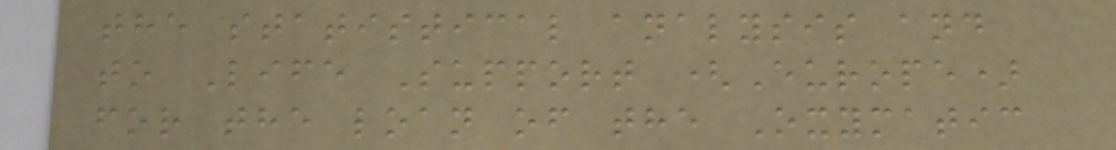the statistical analysis and
to Life Support (Europe)
for the loan of the Oxymatic
